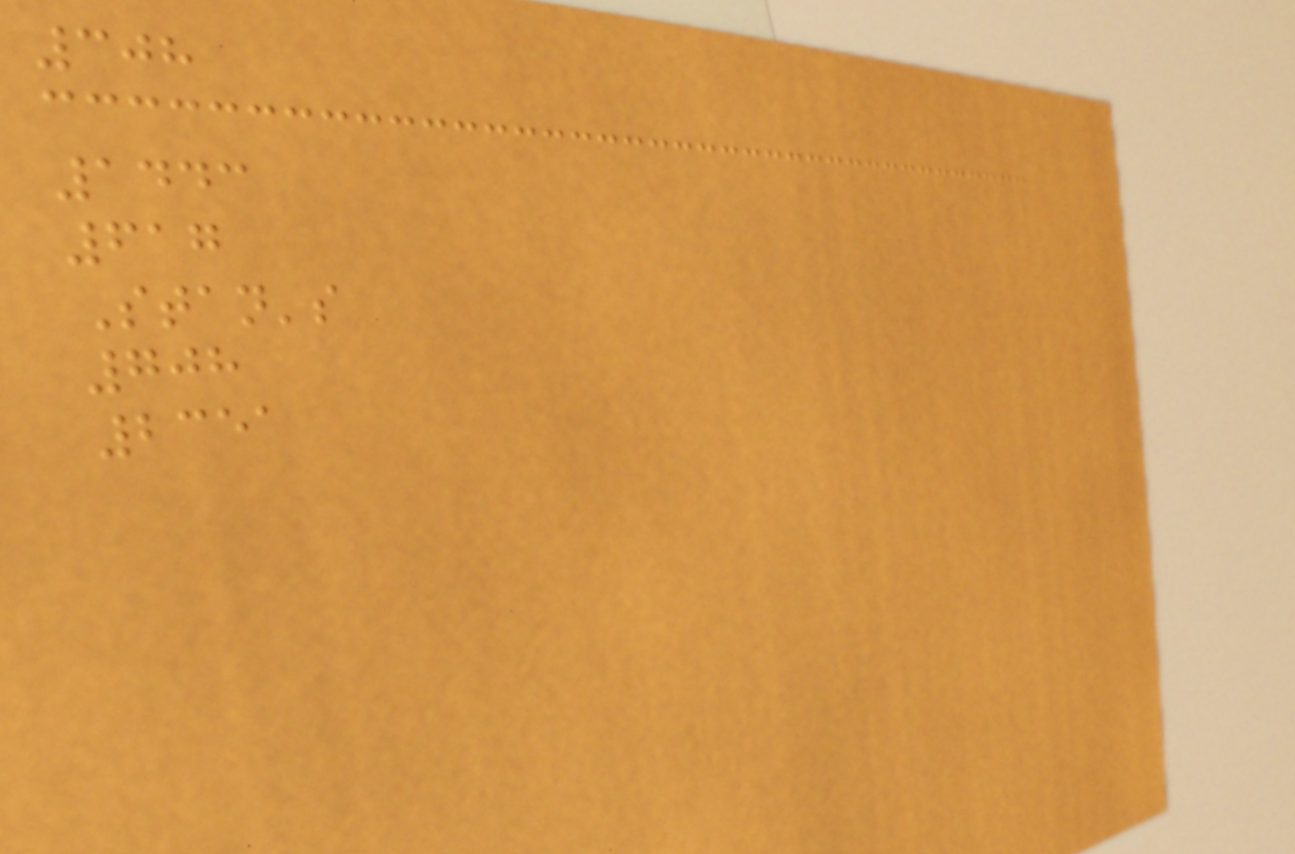308
1443
617
Stan's
708
2351
